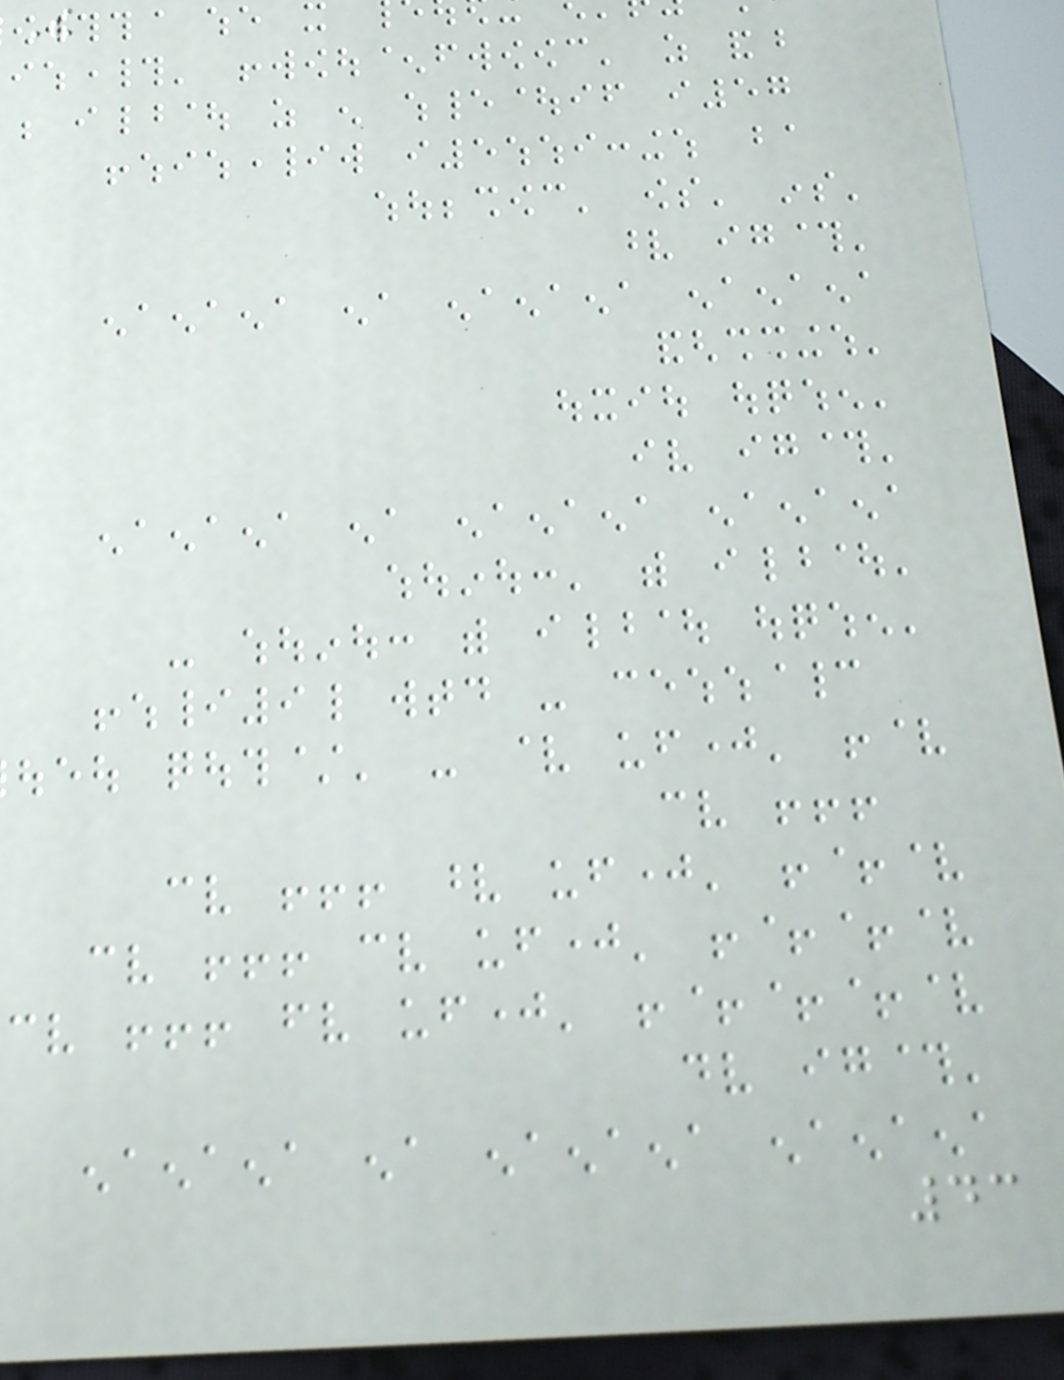The
43
